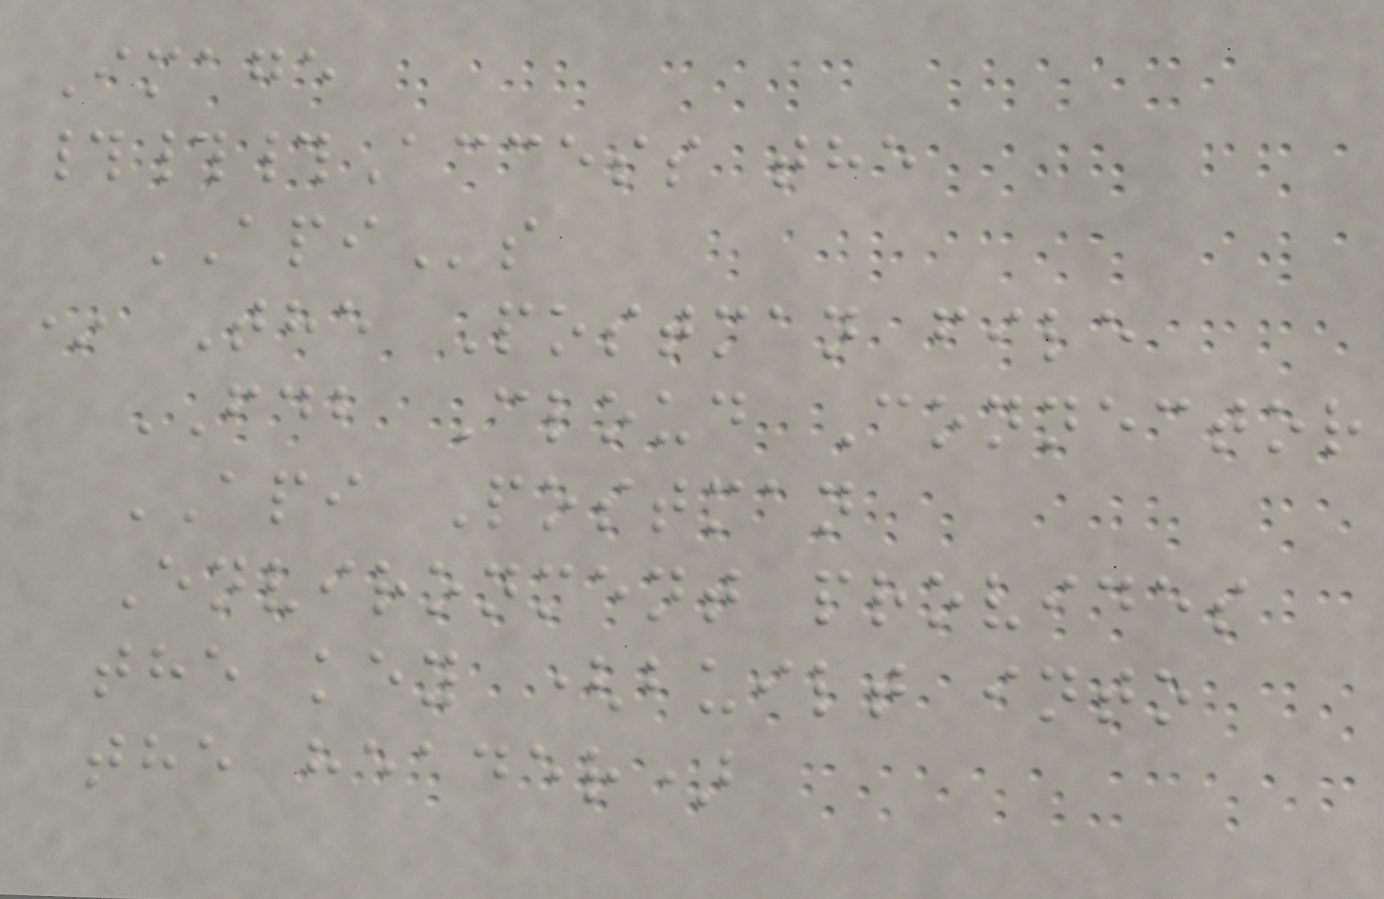Image
###Access the
APIs
* The Postman file
FDB Cloud Connector
API Postman
Environment provides
the key (built into
the header)
